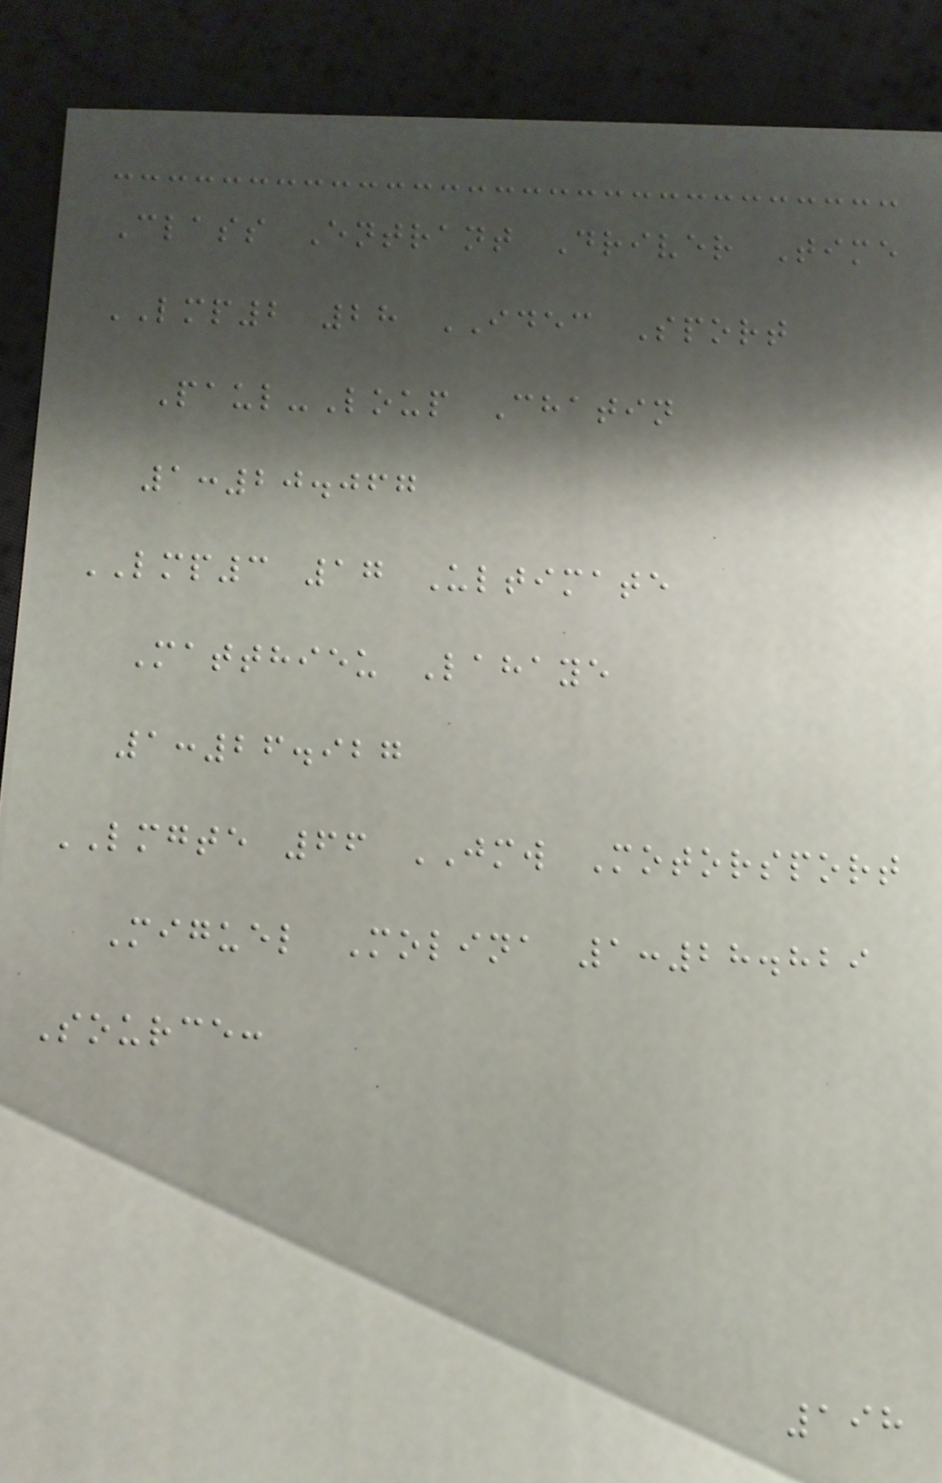Class Entrant Driver Time
LMP2 28 IDEC Sport
Paul-Loup Chatin
1:20.067
LMP3 17 Ultimate
Matthieu Lahaye
1:26.927
LMGTE 66 JMW Motorsport
Miguel Molina 1:28.829
Source:
198
